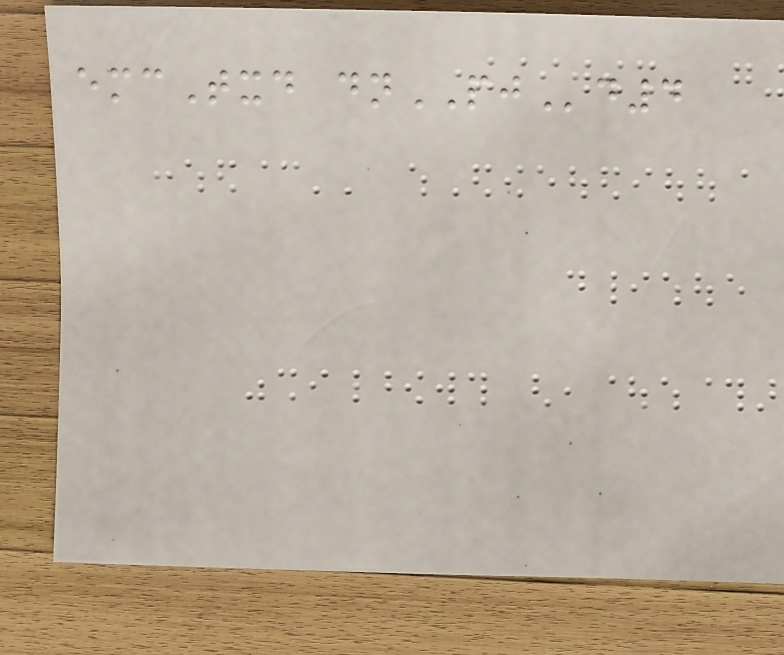emcTxd dnPJd4
